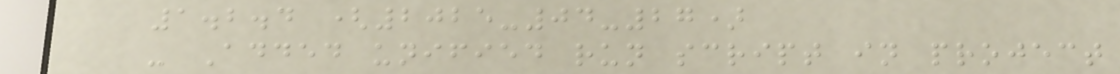1.2.4 (2025-04-27)
- Added unified run script in project
